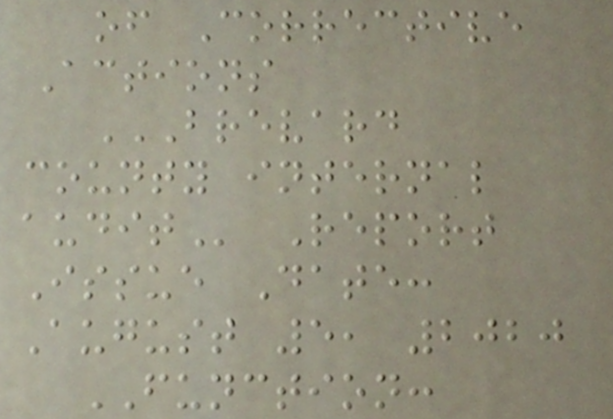of Corrective
Actions
BREVARD
COUNTY INTERNAL
AUDIT Report
Issue Date:
August 5, 2020
FUNCTION:
